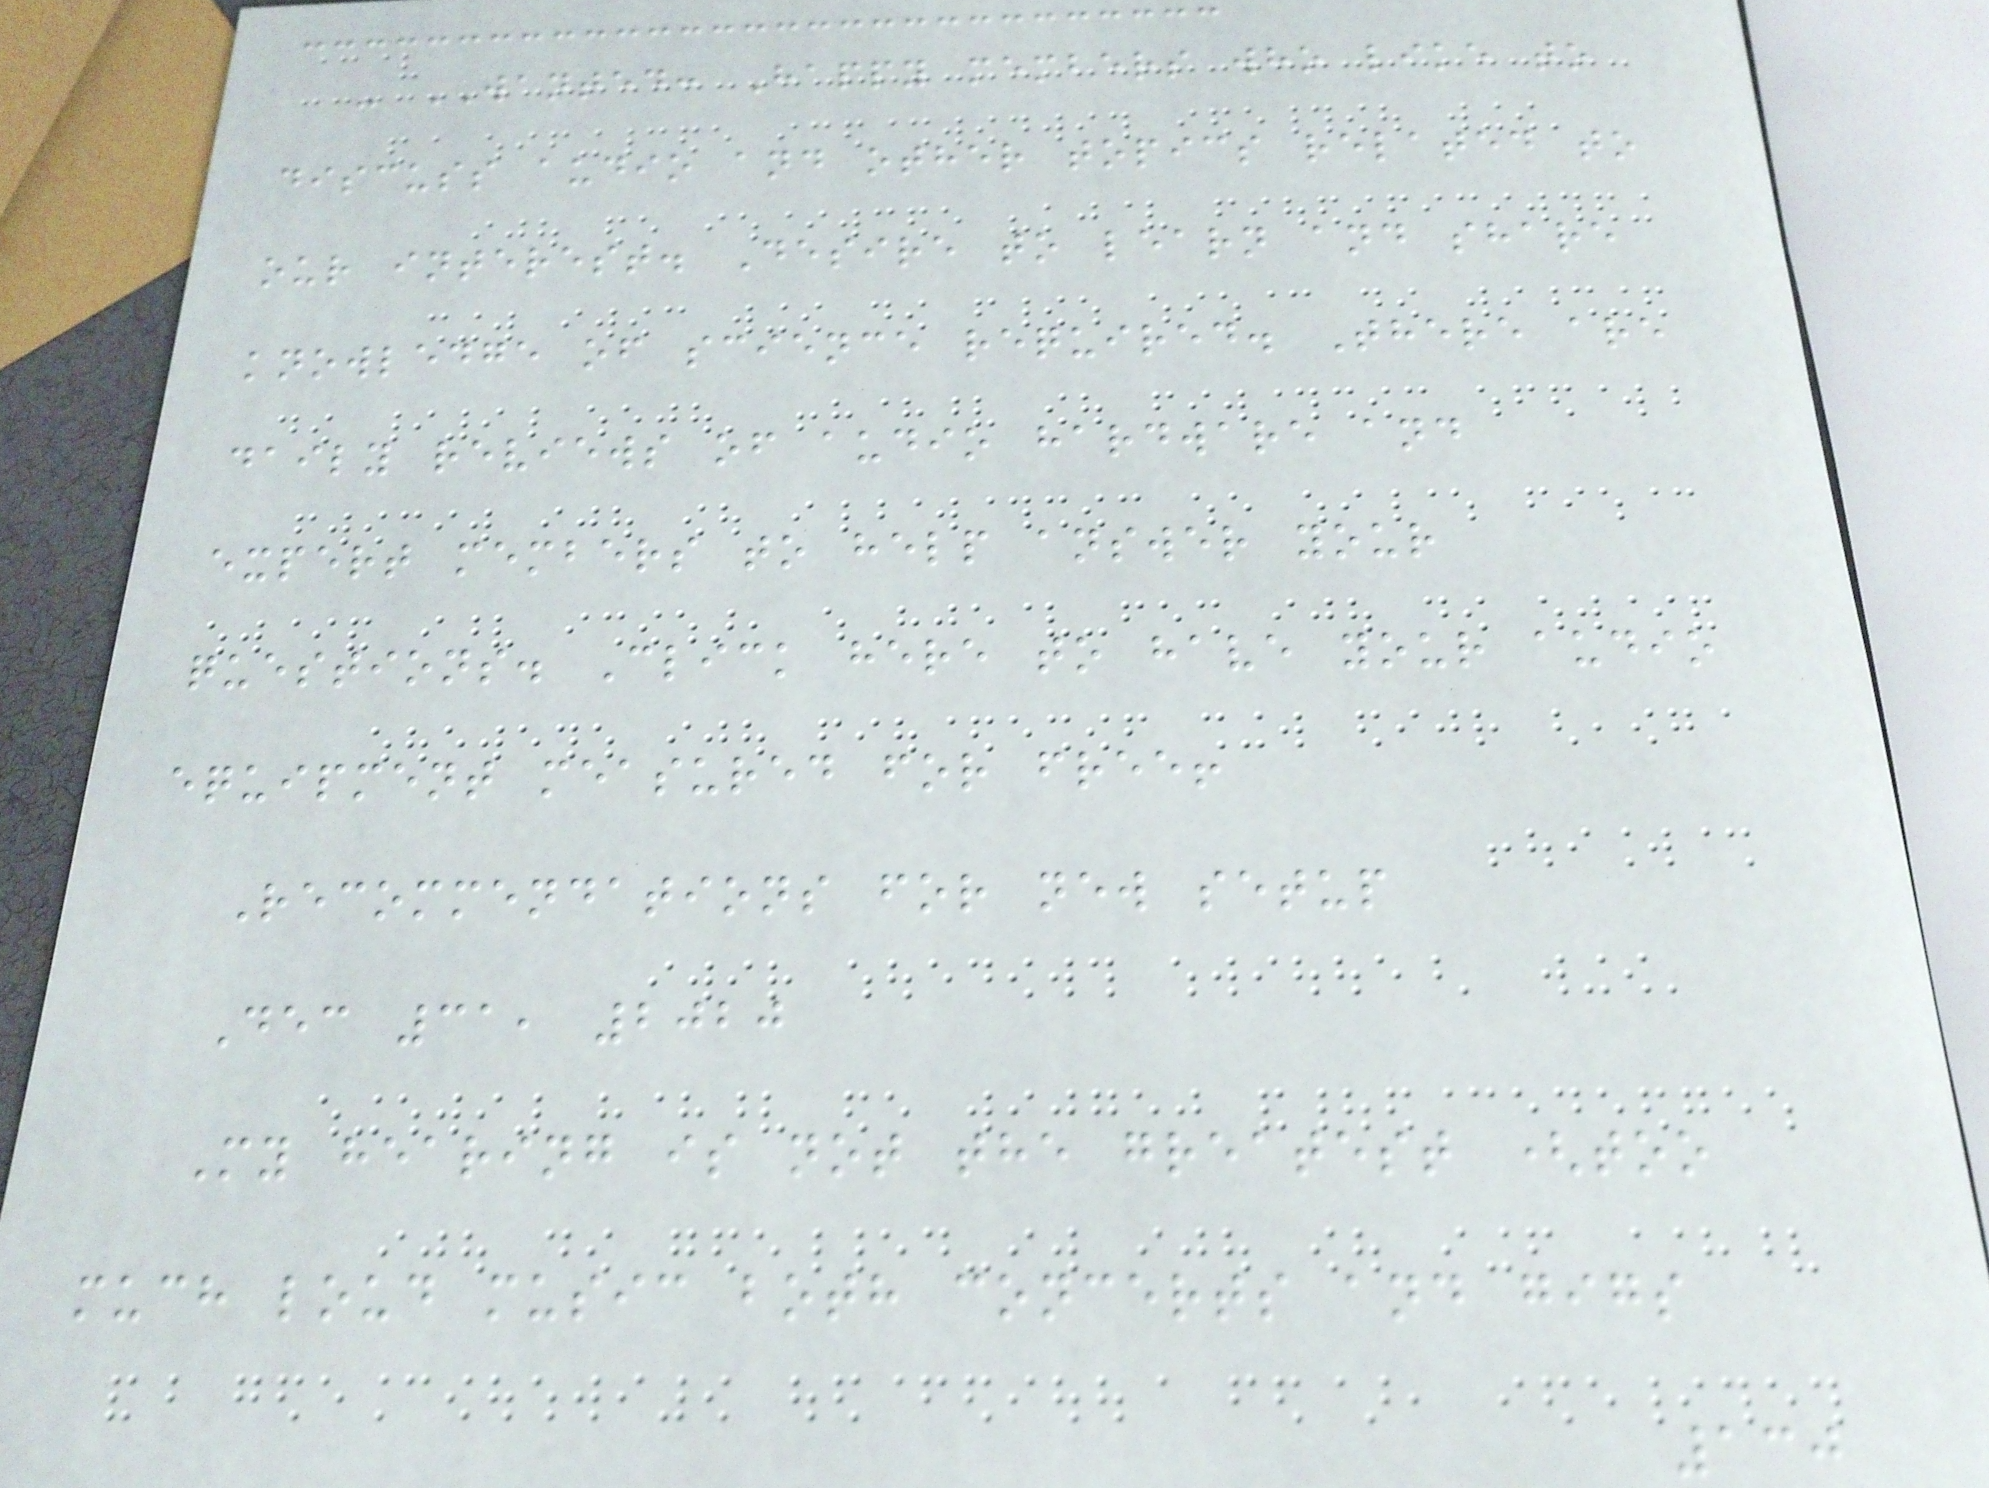- WANTED: Happy members who like to
discuss audio and other topics related to
our interest. Desire to learn and share
knowledge of science required. There are
daily reviews of audio hardware and
expert members to help answer your
questions. Click here to have your audio
equipment measured for free!
Recommendations for new setup
Dec 31, 2020
My hearing is not the greatest (too
much loud music both concerts and gigs
130
